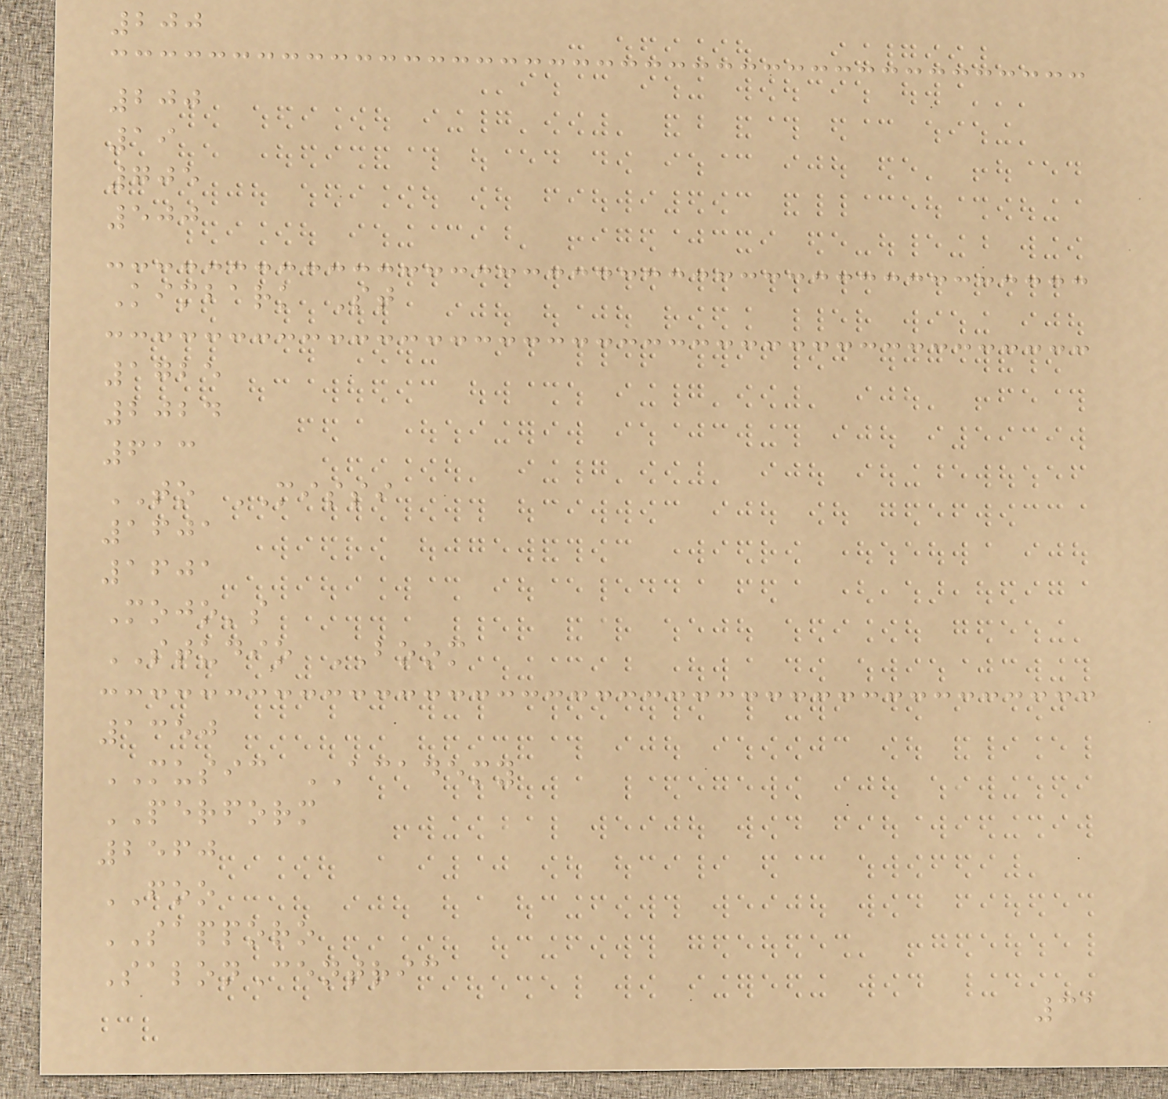200
200
19
705
500
Kimbark St
1725
2024
613
TO MISSI
1601
1601
Mojo's
STUDIO BOOM
1350
MUSIC ACADEMY
PERFORM
2560
FOO
SAPPORO
SalonCentric
31
